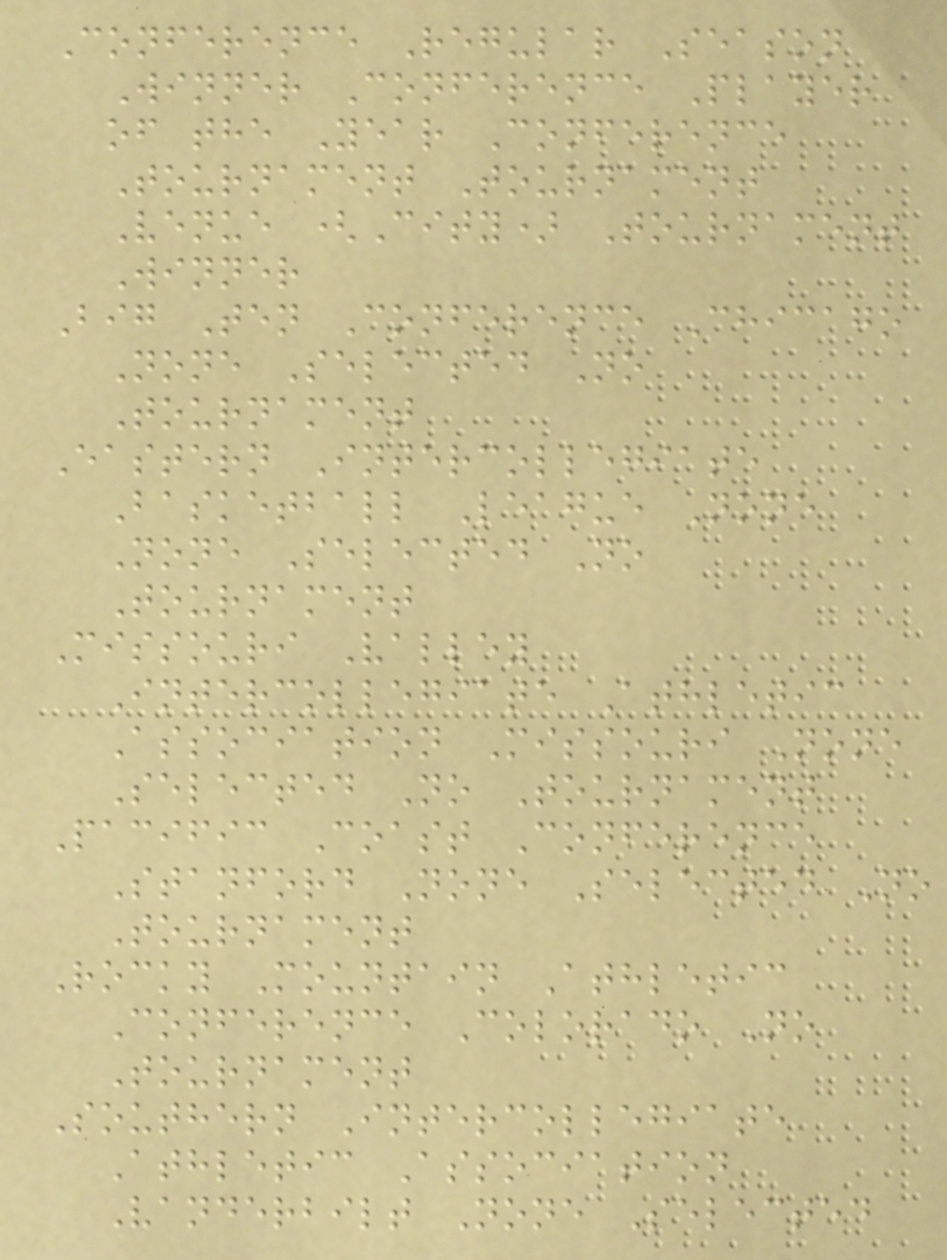Conference Regular Season
Winner Conference Player
of the Year Conference
Tournament Tournament
Venue (City) Tournament
Winner
Big Ten Conference Chicago
None Selected No
Tournament
Eastern Intercollegiate
Basketball League None
None Selected No
Tournament
Missouri Valley
Intercollegiate Athletic
Association Missouri None
Selected No Tournament
Pacific Coast Conference
Stanford None Selected No
Tournament
Rocky Mountain Athletic
Conference Colorado No
Tournament
Southern Intercollegiate
Athletic Association
Vanderbilt None Selected
